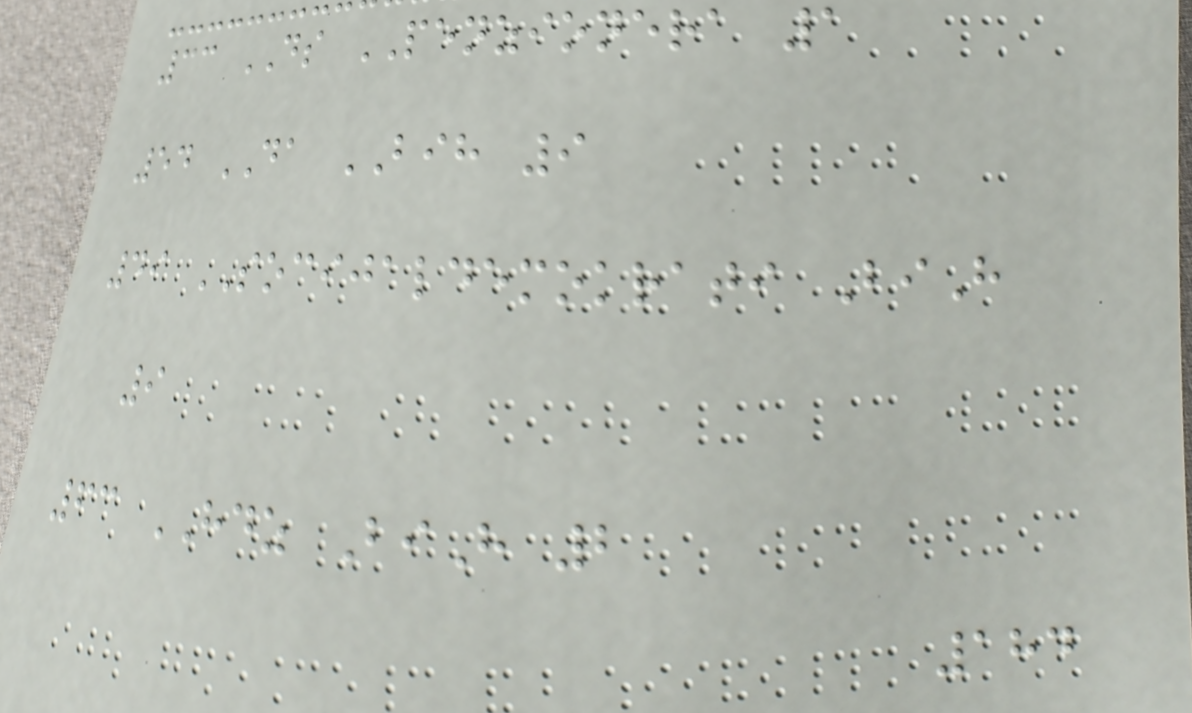33 DS PENZIONERA 1
54 DA BIH 9
49 SOCIJALDEMOKRATI BiH
9
63 HDZ BiH 2
184
